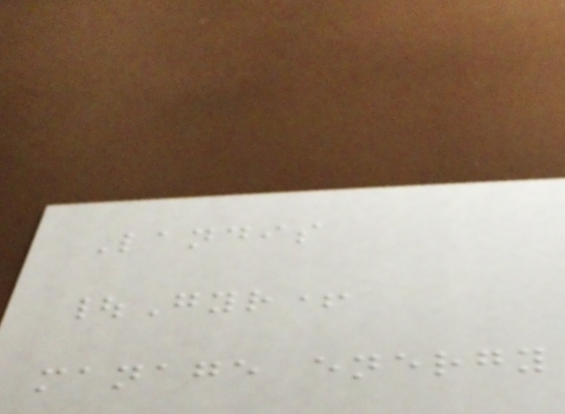Landis
|Gyr+
manage energy
